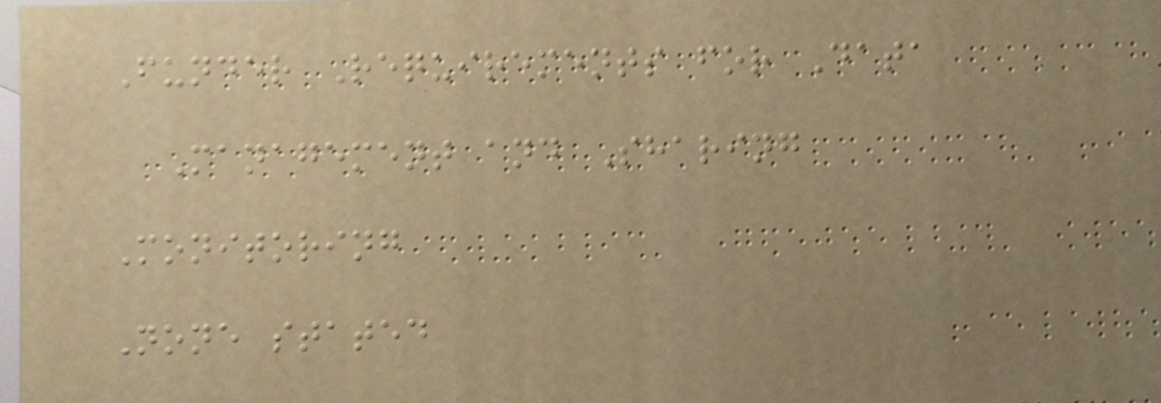Funder Requirements for Data
Management and Sharing
Monitoring
None stated
